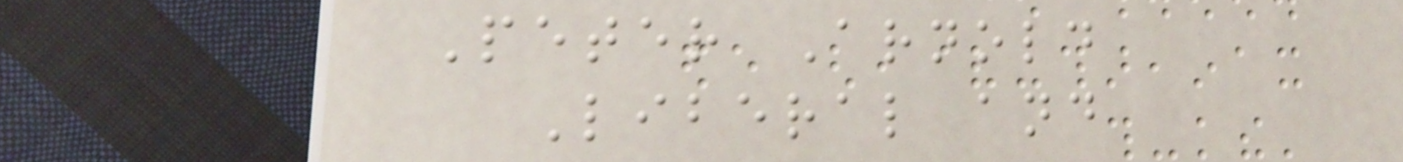Peter Arnold
Liberal and
